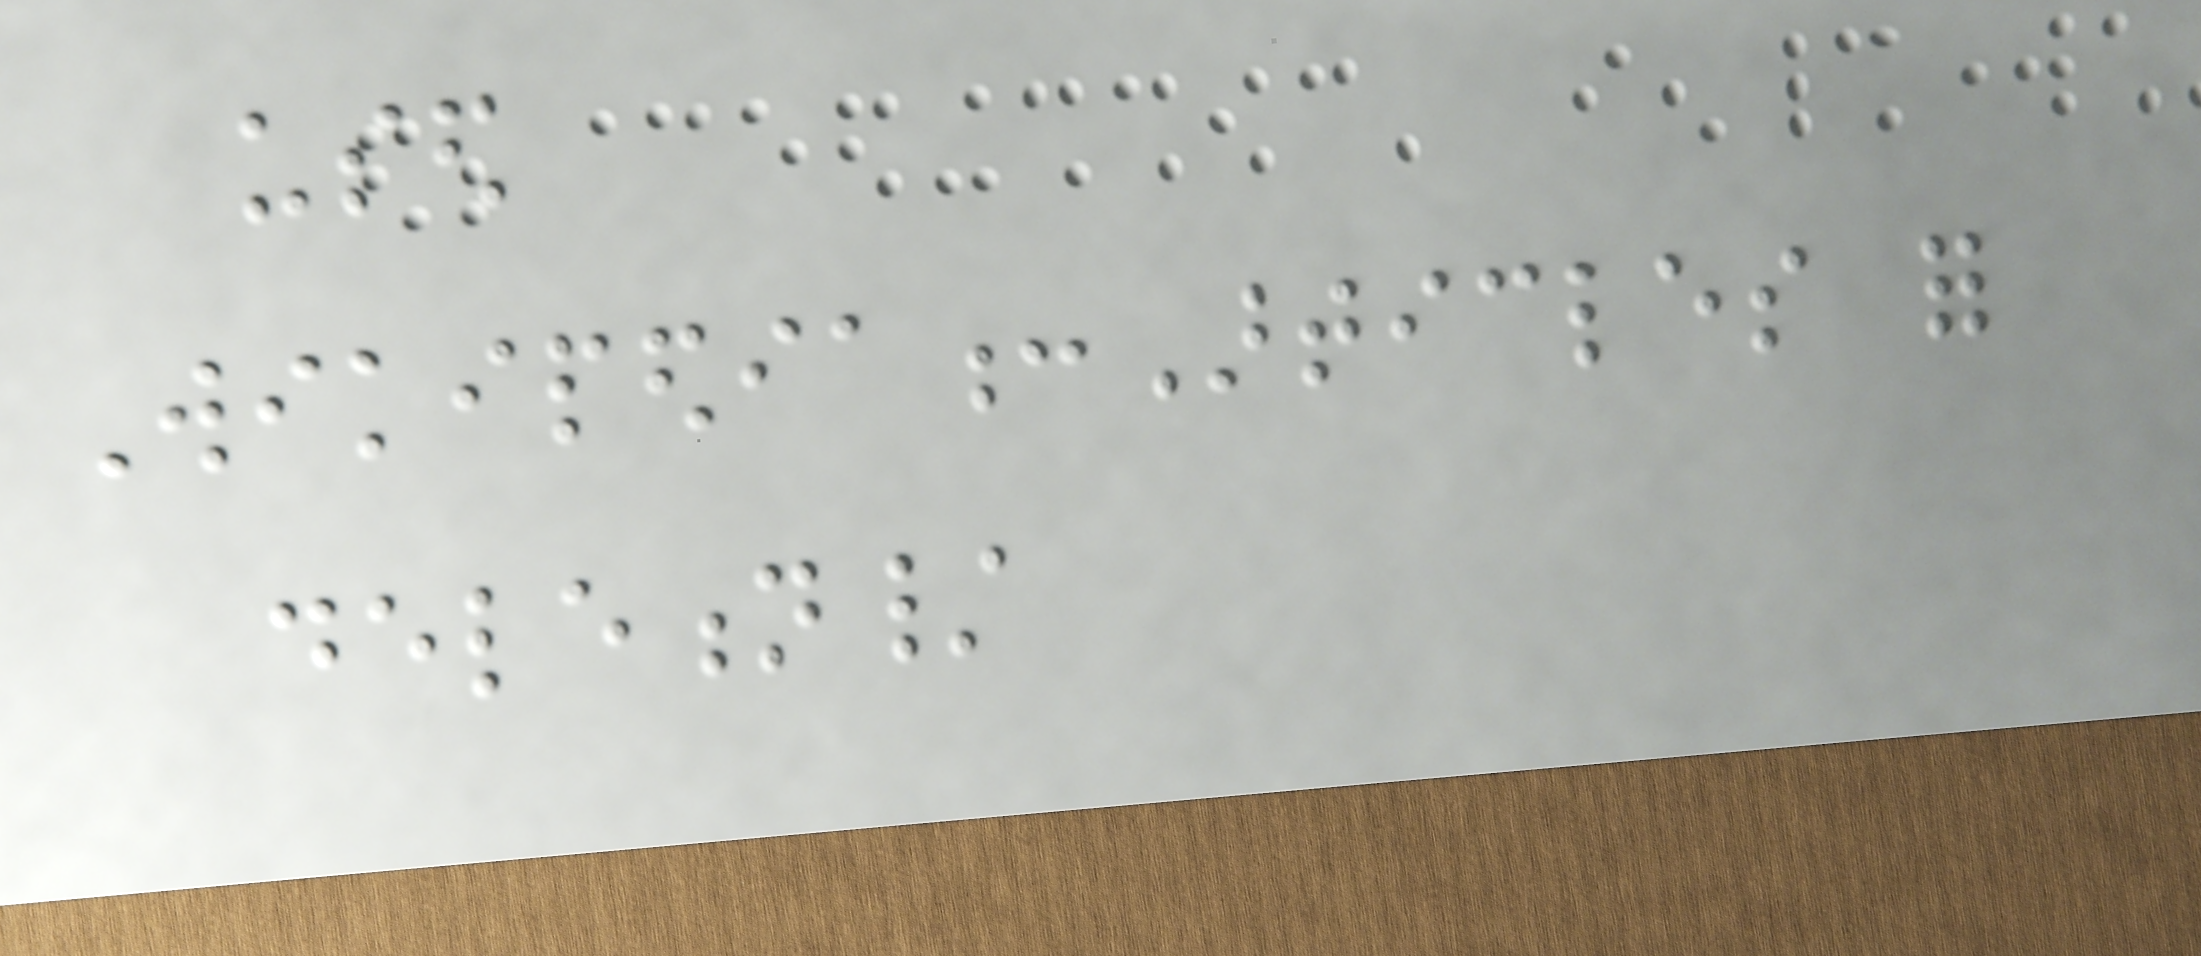used
Wikipedia:Articles for
deletion/
